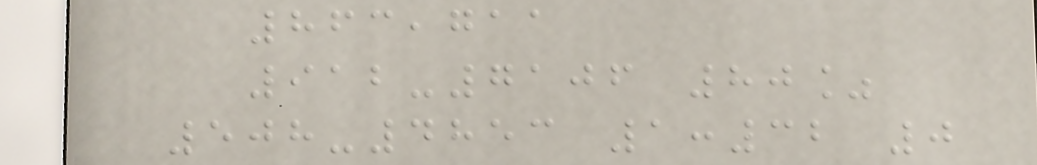863,711
912-7106 80%
508-4853 1:32 0
